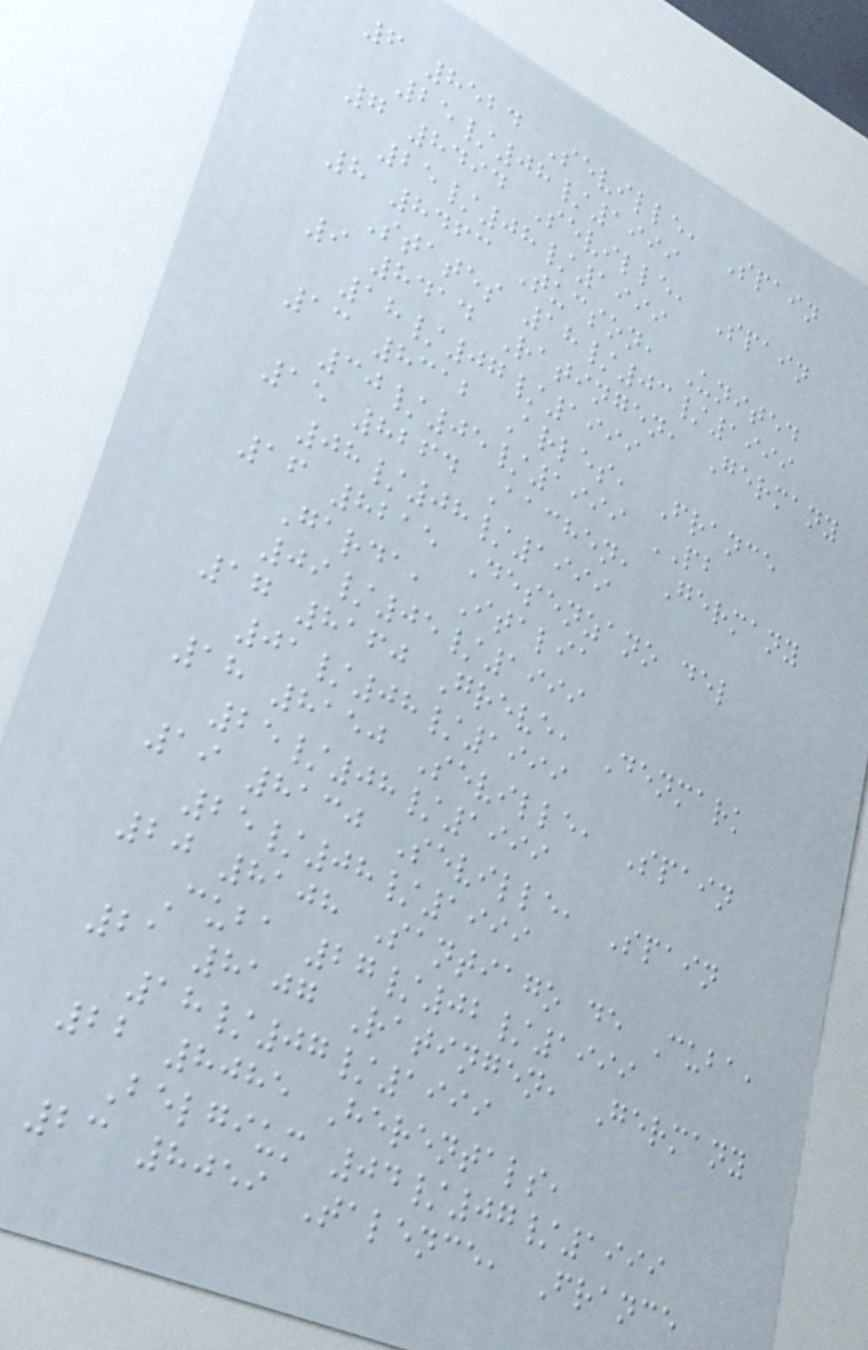6 8524 Seville, Spain
25/08/1999
7 8494 Seville, Spain
25/08/1999
8 8463 Tucson, United
States 18/03/1999
9 8414 Ratingen, Germany
18/07/1999
13 8312 Arles, France
30/05/1999 PB
15 8264 Aachen, Germany
08/08/1999
16 8215 Desenzano del
Garda, Italia
09/05/1999
17 8160 Greve, Denmark
01/08/1999
18 8150 Seville, Spain
25/08/1999
19 8130 Seville, Spain
25/08/1999
20 8108 Santiago de Cuba,
Cuba 27/02/1999
21 8107 Ratingen, Germany
18/07/1999
22 8085 Herentals,
Belgium 04/07/1999
23 8059 Talence, France
